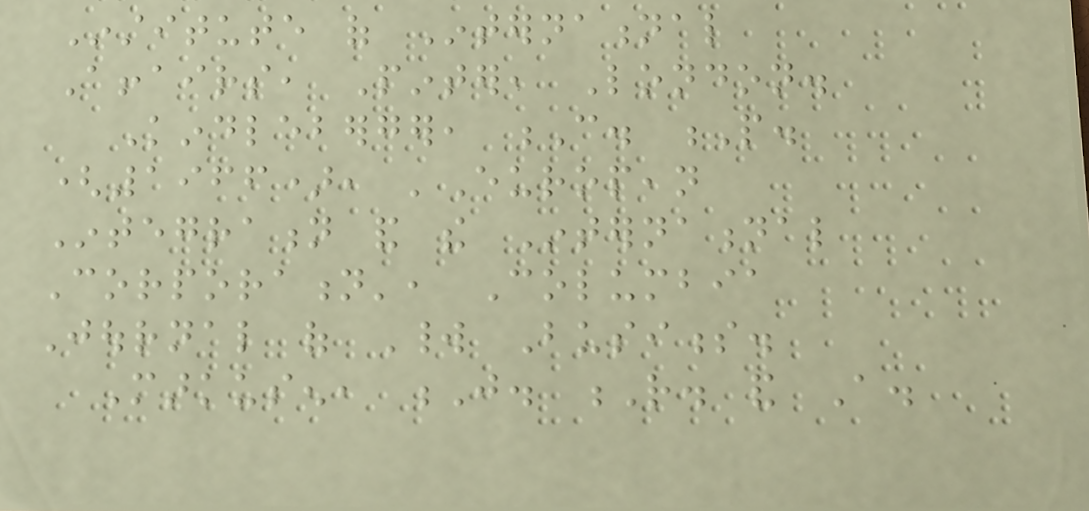Institute of International
Affairs, Pinter, London.
Kindleberger, C. P.
(1966), 'European
Integration and the International
Corporation', Columbia
Journal of World Business.
Markusen, J. R. and A.
